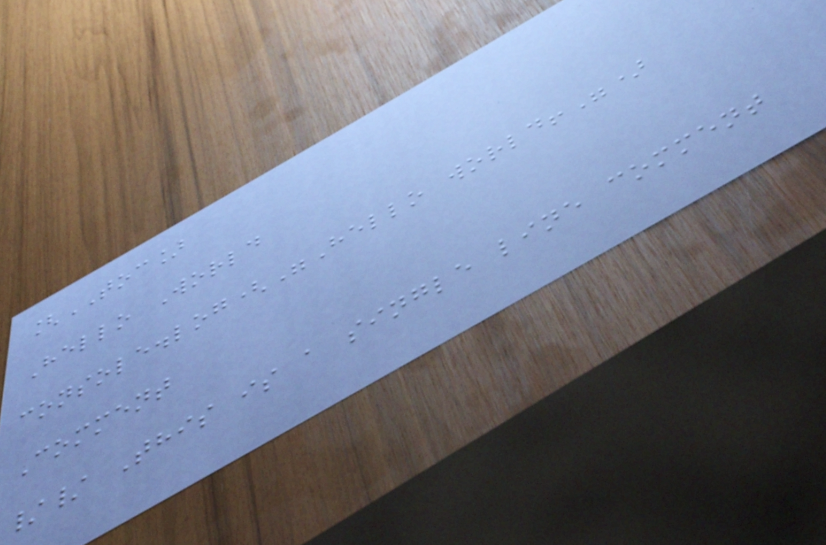[TOC]
Hello World
console.log("Hello world!")
Comment
// This is a single line comment
